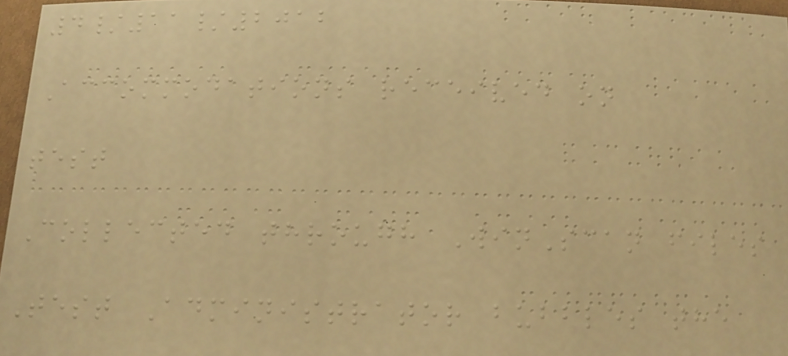4/11/2012
Accommodations received on
test
Collected through WinScan files
Test Administrator bubbles the
